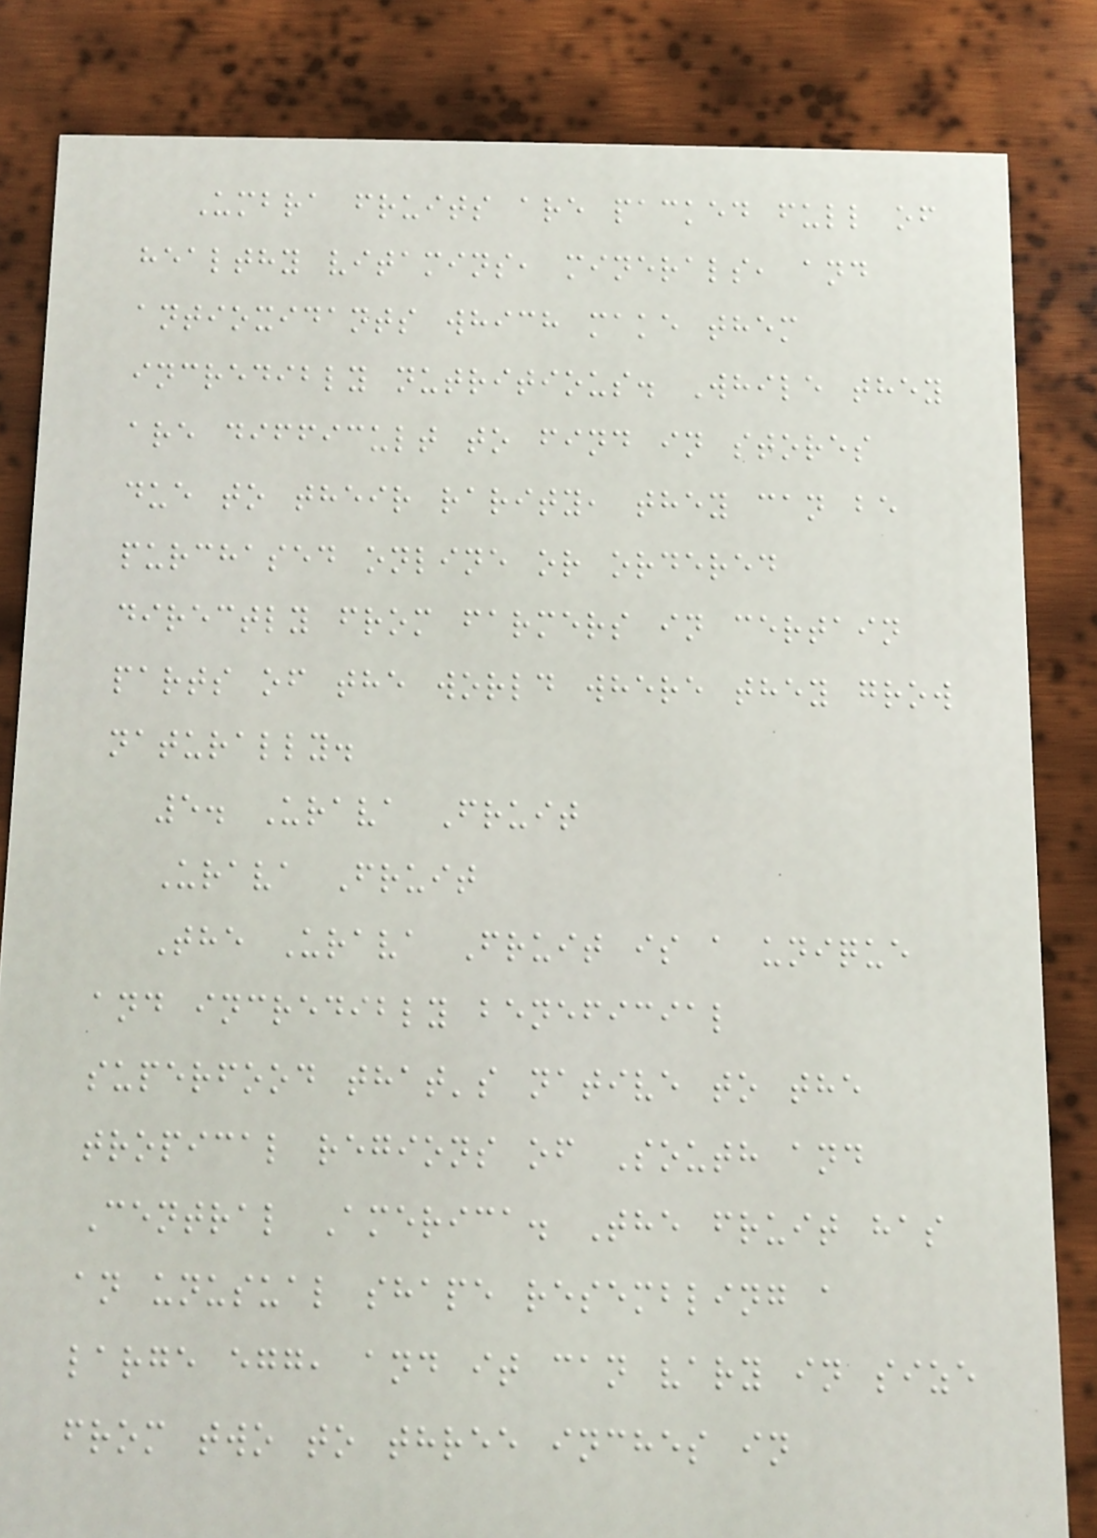Umbra fruits are packed full of
healthy vitamins, minerals, and
antioxidants which make them
incredibly nutritious. While they
are difficult to find in stores
due to their rarity, they can be
purchased online or ordered
directly from farmers in certain
parts of the world where they grow
naturally.
5. Urava Fruit
Urava Fruit
The Urava Fruit is a unique
and incredibly beneficial
superfood that's native to the
tropical regions of South and
Central America. The fruit has
an unusual shape resembling a
large egg, and it can vary in size
from two to three inches in
